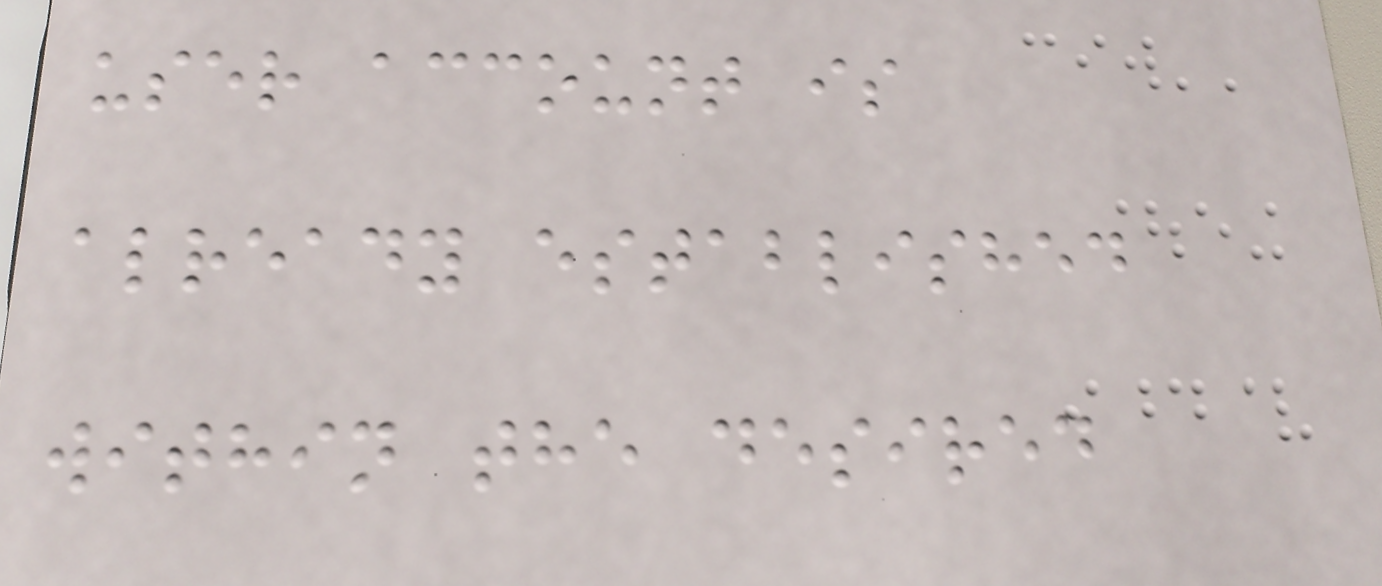user account is
already established
within the desired
